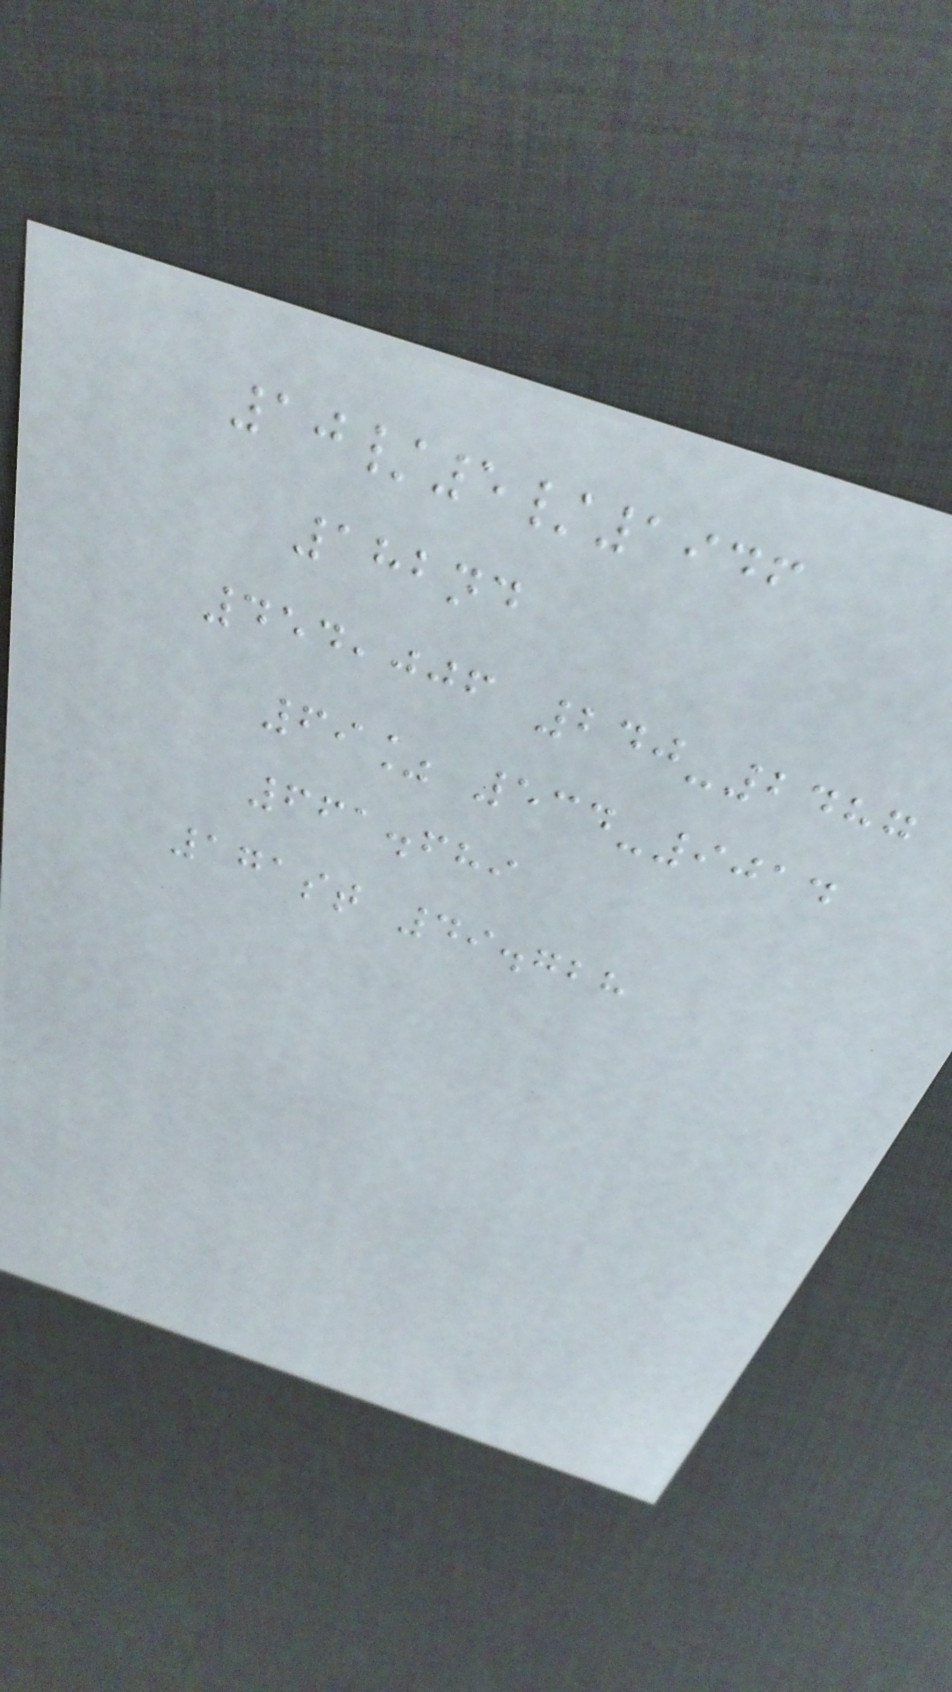10/5/1946
182nd
454,006 240-2487
69% 534-9014
661.689
171st 49.728
